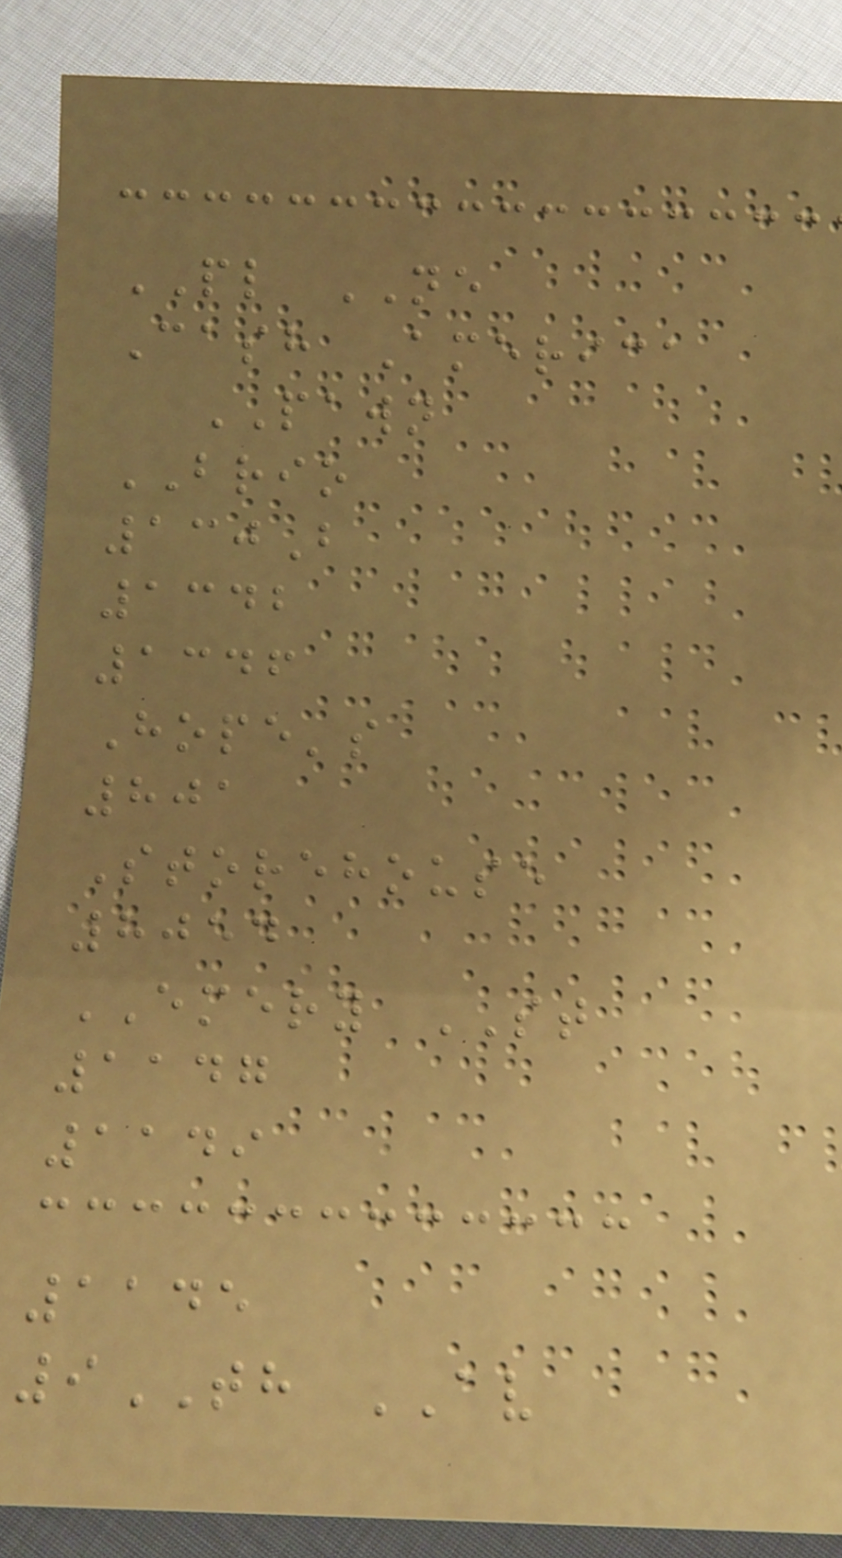PL NE
Cash America
PAWN
BRIO
130B
1342
1346
Hope's
801
Storehouse
8054
EMERY ST
1147
1149
1145
9TH AV
